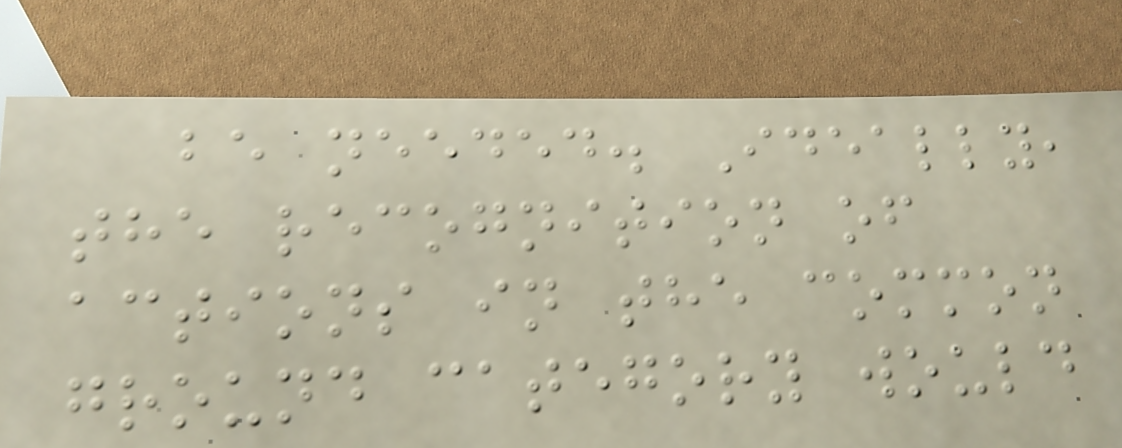be needed. Ideally,
the recognition of
actions in the common
ground category would
